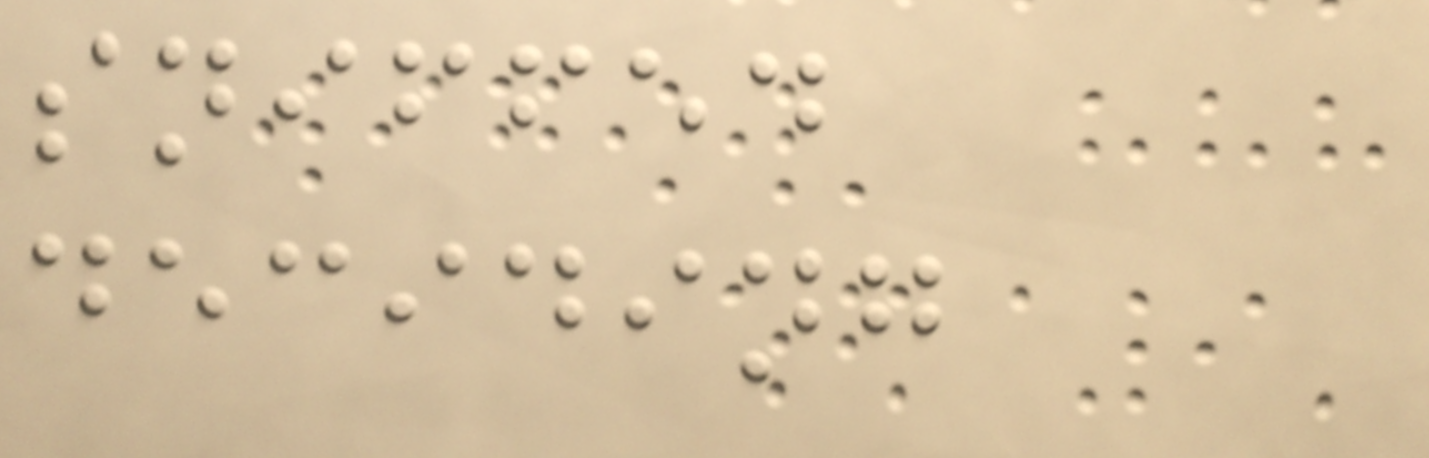sniffed
deciding
